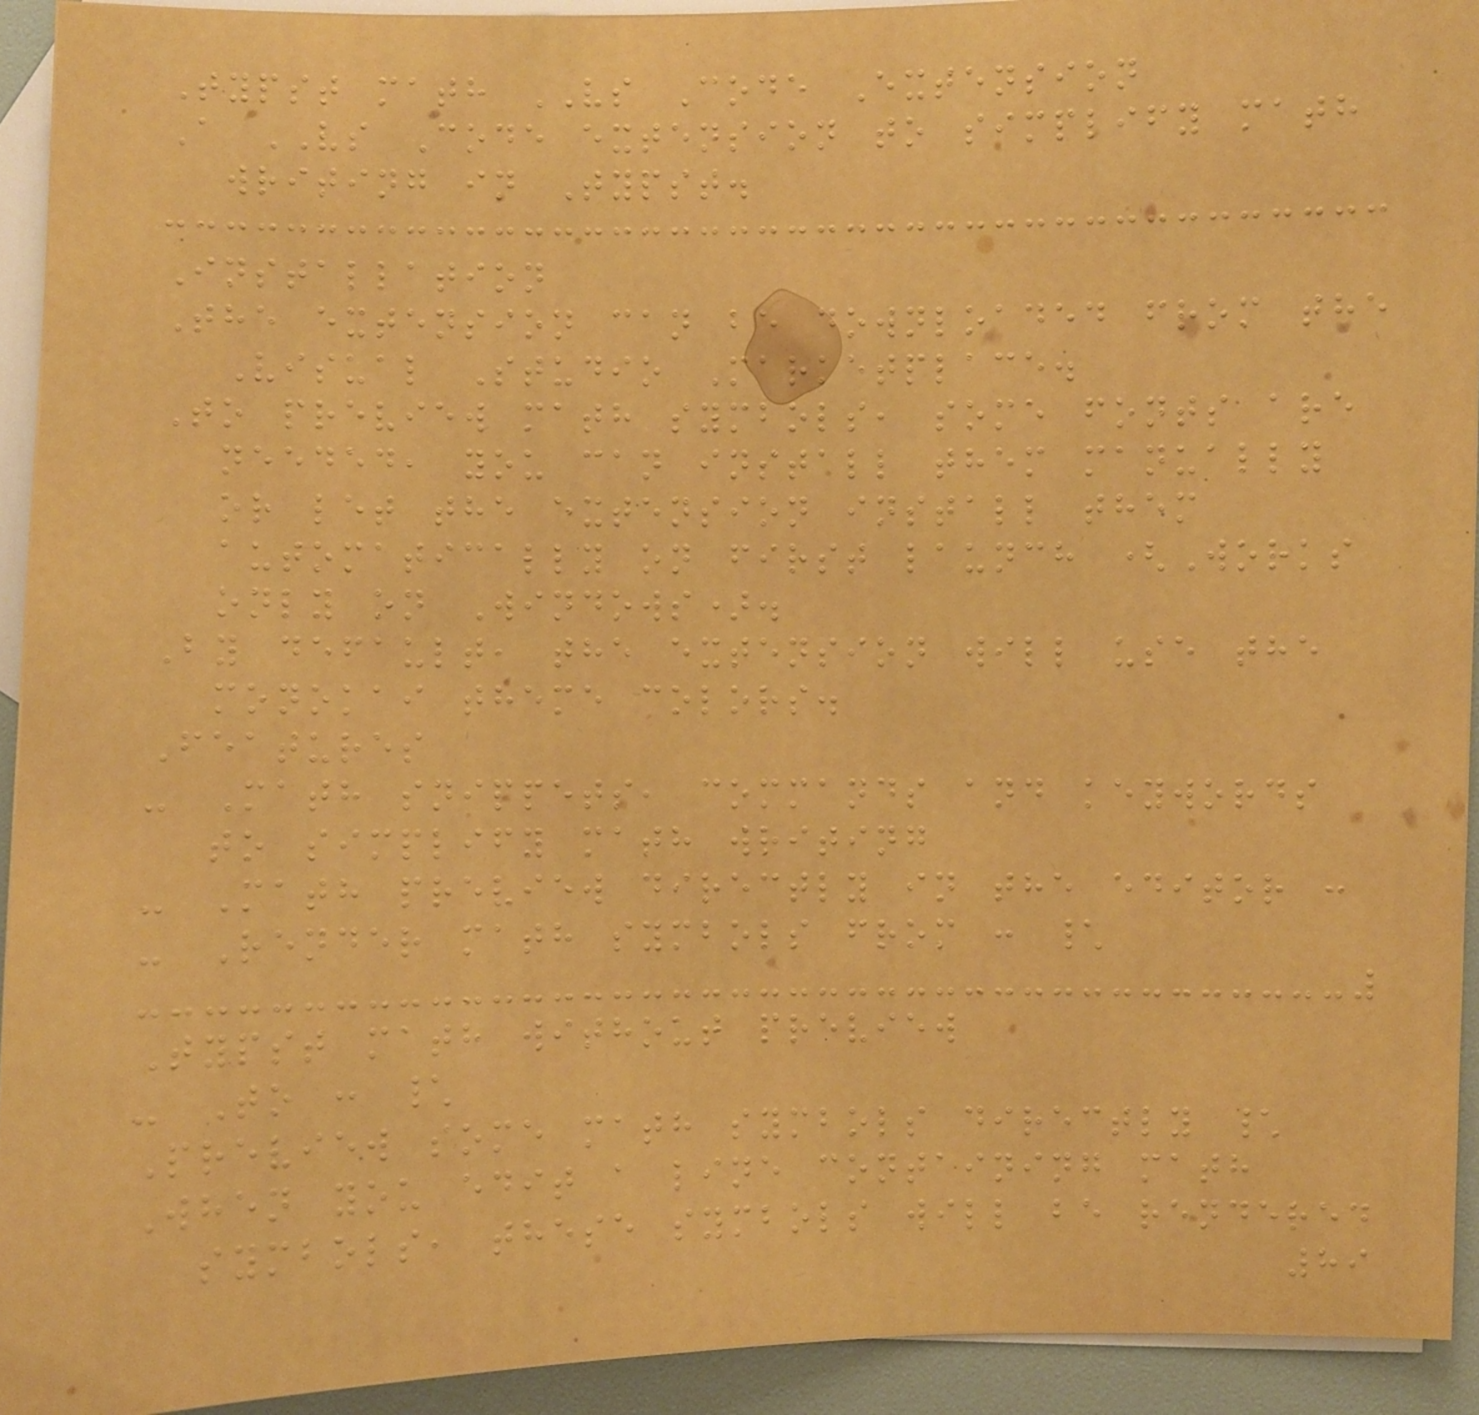Typst math VS Code Extension
A VS Code extension to simplify math
writing in Typst.
Installation
The extension can be downloaded from the
Visual Studio Marketplace.
To preview math symbols, some fonts are
needed, you can install them manually
or let the extension install them
automatically on first launch (Works
only on Windows).
By default, the extension will use the
monokai theme colors.
Features
- Math snippets, commands and keywords
to simplify math writing
- Math preview directly in the editor :
- Render math symbols from : \
Typst math without preview
- To : \
Preview some math symbols directly \
When you edit a line containing math
symbols, these symbols will be rendered
89
